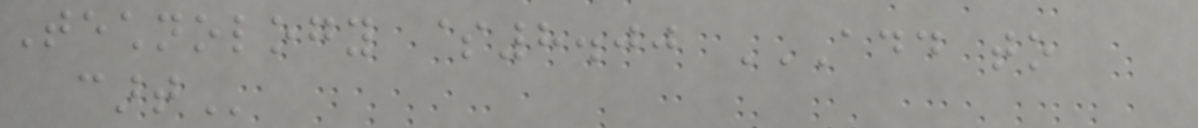Technology $8.00 ADD TO
CART
